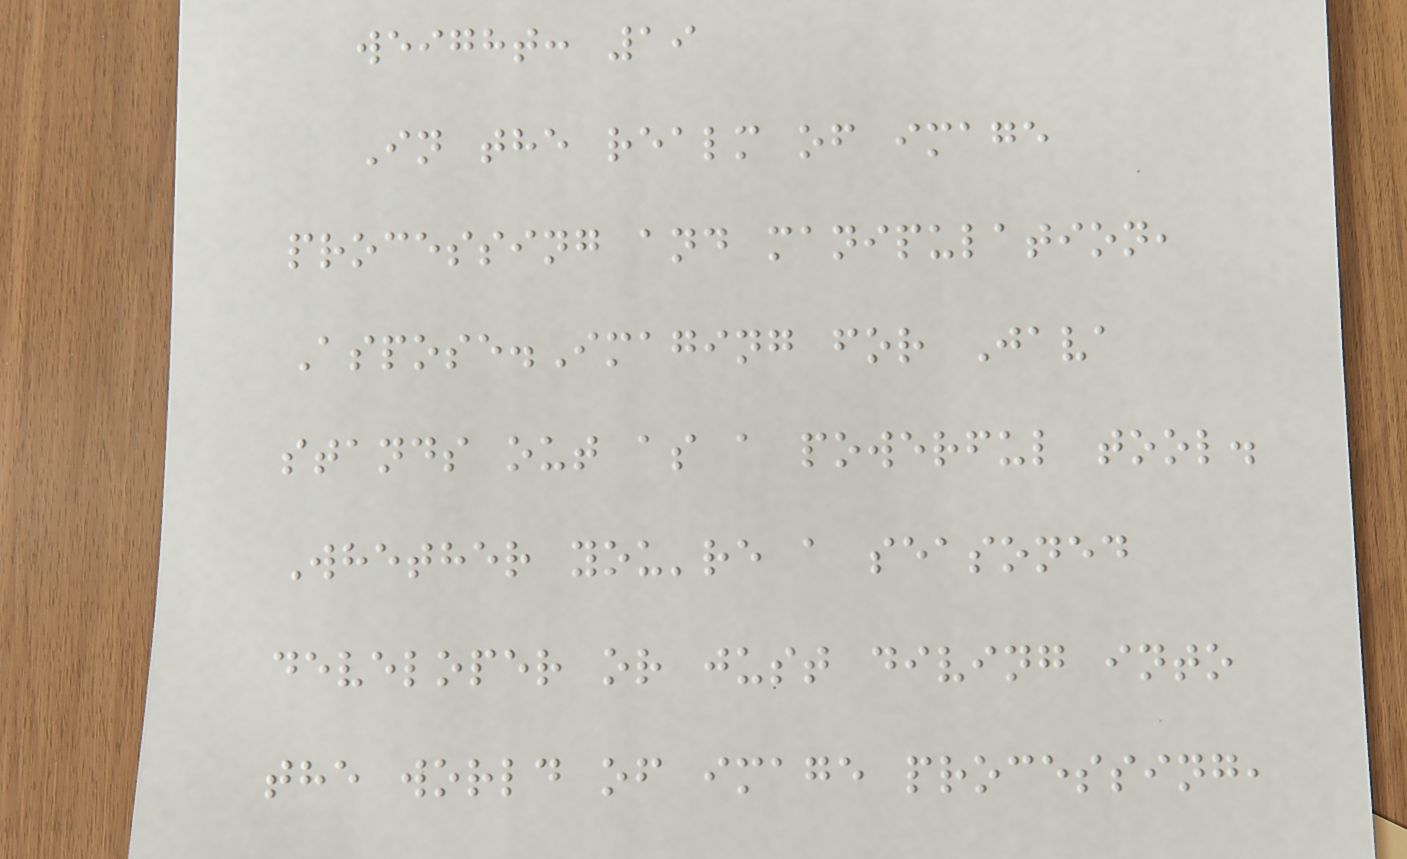weight: 19
In the realm of image
processing and manipulation,
Aspose.Imaging for Java
stands out as a powerful tool.
Whether you're a seasoned
developer or just diving into
the world of image processing,
